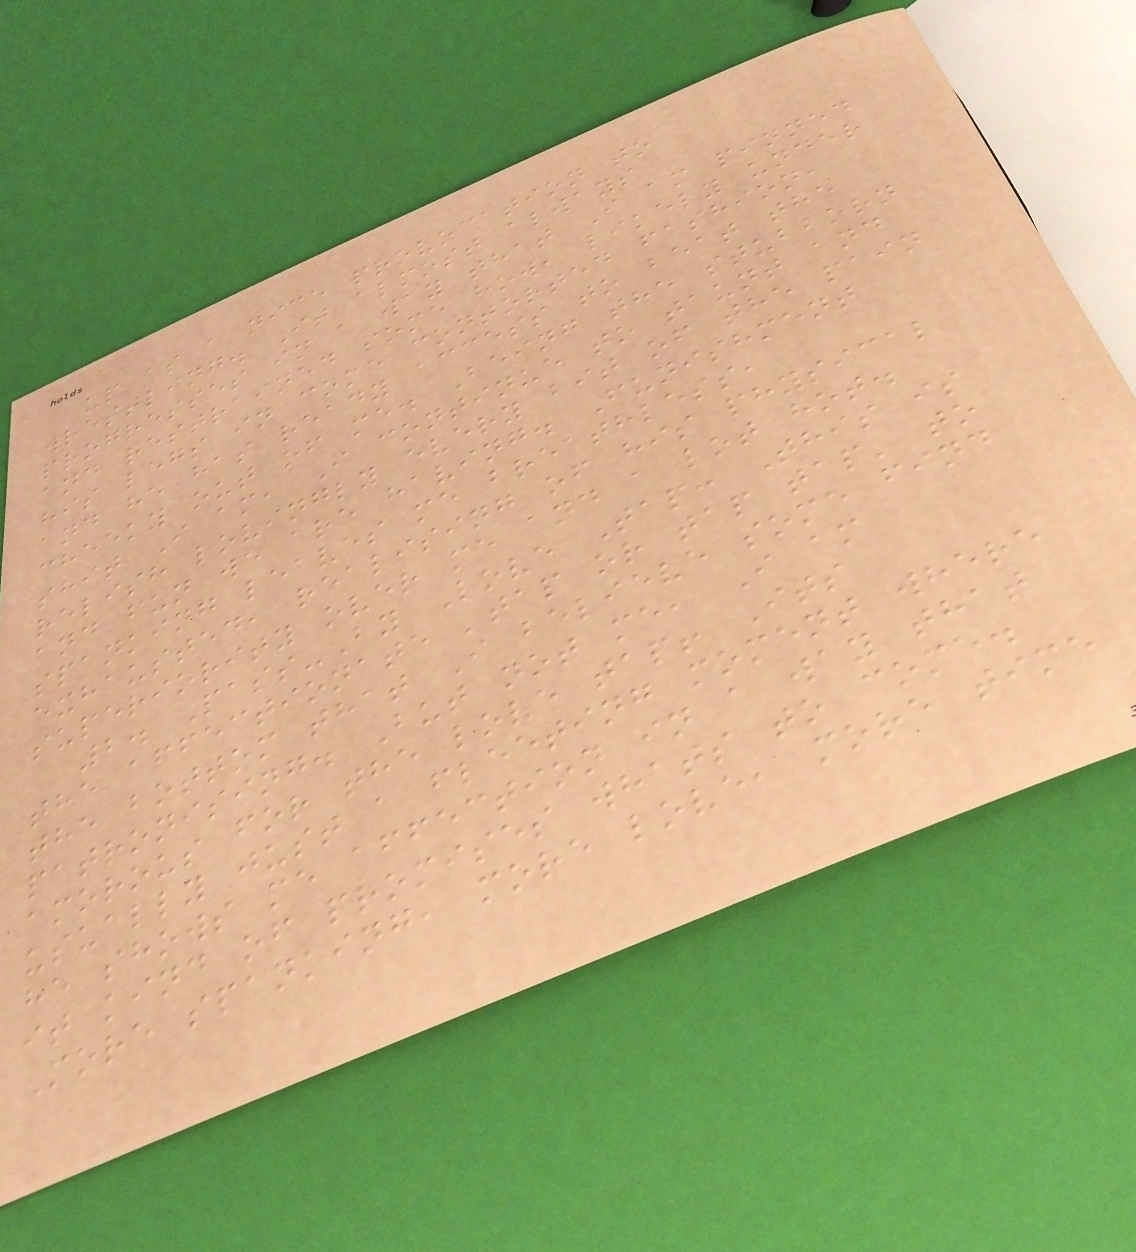up as a nice provocation to
wrestling. It almost always
progresses in a way that I am pinned
and restrained some how, likely under
his legs in come contorted fashion,
and he has ready access to beat the
cheeky out of me. Being the stubborn
shit I am, I continue to taunt and
relish lovingly every bit of the pain
and fun we are having. Funishment
spanking leaves me breathless,
exhausted, realising of his physical
superiority over me and a lot hot.
2. Pass-By Love Tap: This is
the affectionate 'tap or tap tap' to
the bottom that I believe some find
patronising. But not me, I am
amorous for the love tap! Its
usually just a fleeting moment where
he shows me affection in a way that
it kind of promises whats to come.
More spanking, more love, more time
